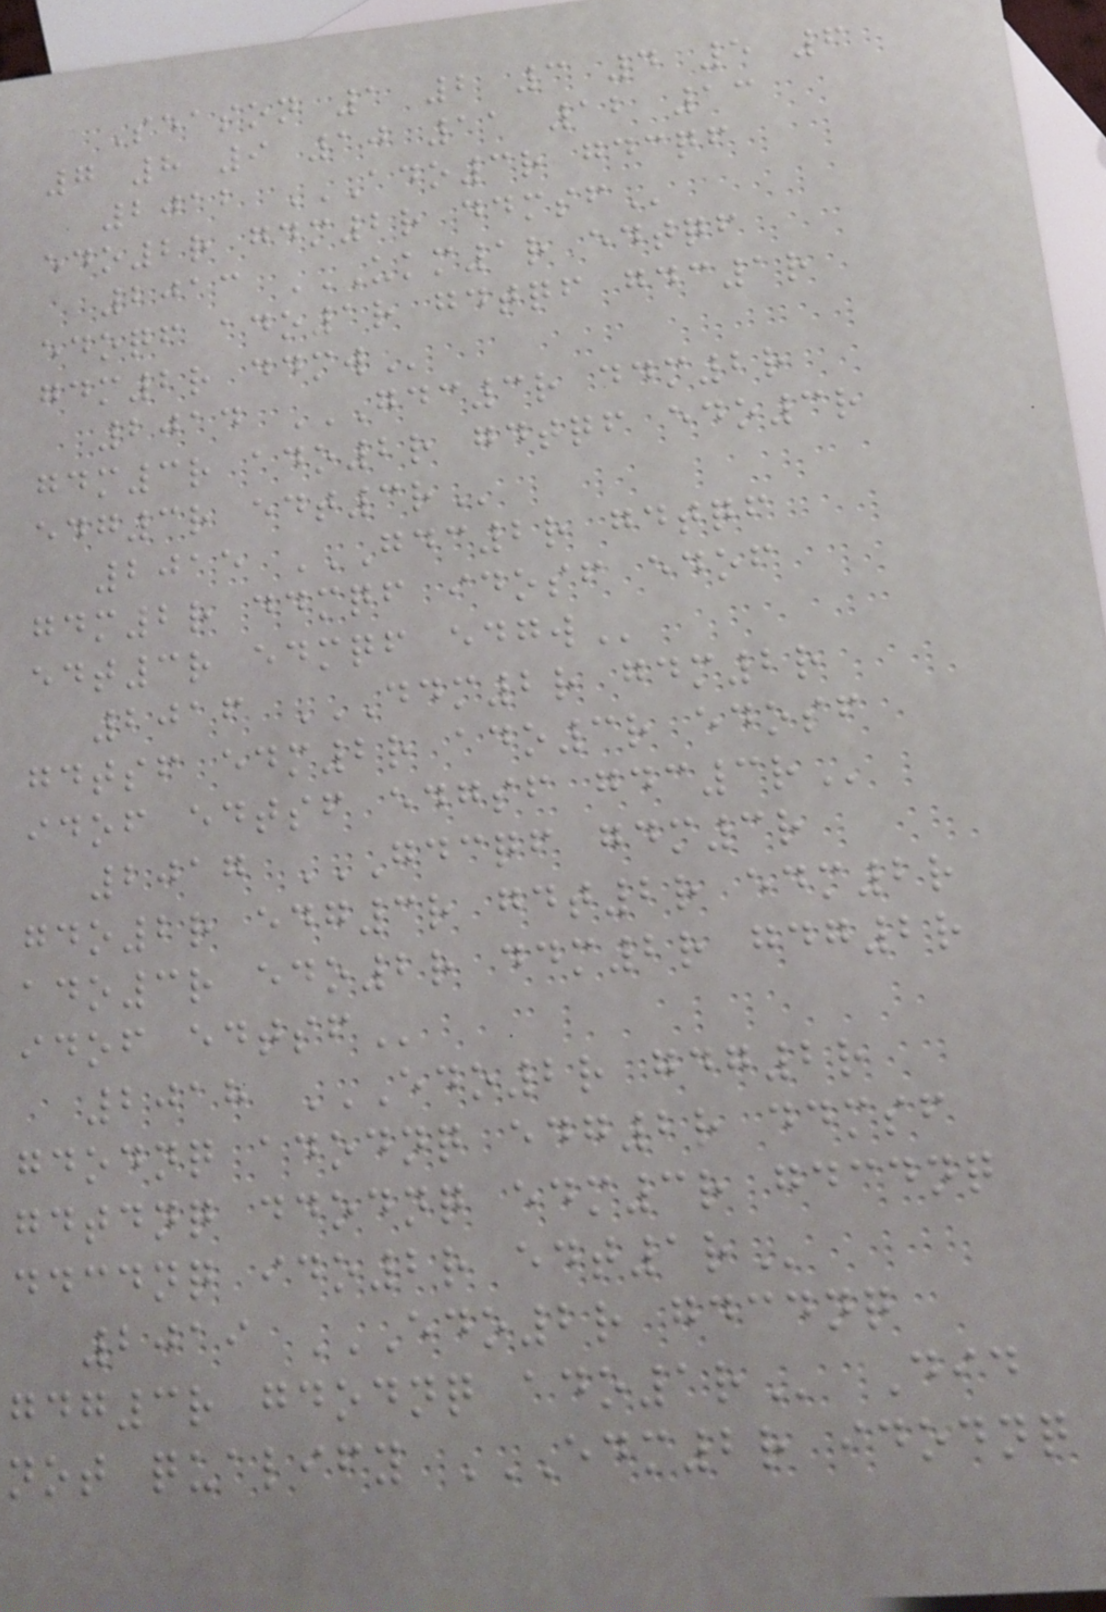Season 1 2 3 4 5 6
7 8 9 10 11 12 13
2012 ADO3R GDCQF
EDO2R GDM2R DDMSF
2013 UKM1R EDTQF
EDOQF ADO1R GDTQF GDC1R
GDM2R DDMW
2014 GDC3R DDM2R
GDM3R ADO2R GDTQF EDO3R
EDG3R EDT3R
2015 GDC2R GDTQF
GDM2R DDMQF IDOSF EDOF
EDT3R EDMQF EDGW
2016 DDM2R GDM2R
GDTSF EDM2R ADO3R EDOSF
IDOF EDTSF EDGSF GDC3R
2017 GDCQF GDM3R
GDO2R EDG3R GDT2R EDM2R
ADO3R EDO2R DDM2R GDG2R
IDOF EDTSF
2018 EDO2R GDG2R
GDODNQ ADODNQ EDG2R DDMSF
GDTDNQ DDODNQ EDM3R GDCDNQ
DDCDNQ IDO2R EDT1R
2019 EDO2R GDCDNQ
GDG3R GDODNQ ADO1R Did
not qualify EDM2R IDODNQ
